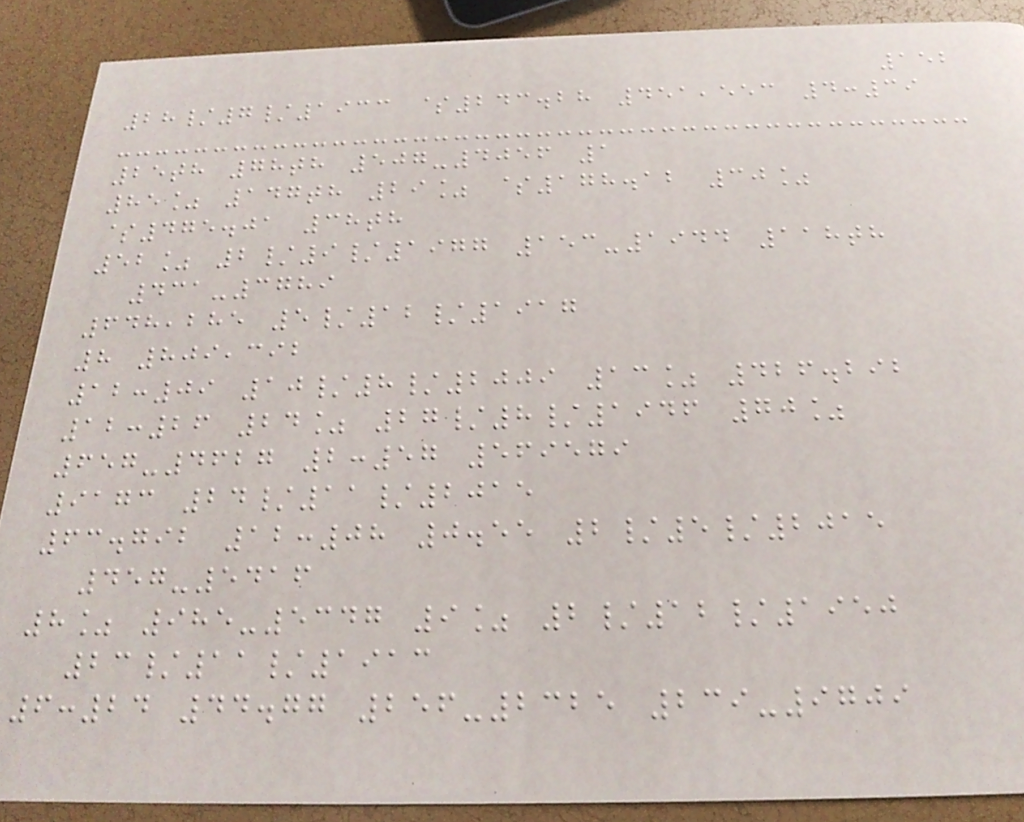152
28/7/1933 $243.28 451,553 4:39
25th 78th 507-4056 1
85% 147th 29% $178.12 30%
$475.01 38th
52% 2/9/1977 153-1944 118th
431-3789
648,285 5/12/1917
8 809,392
12:09 10/8/2009 13% 426.292
12:26 24% 27/8/1946 70%
657-4627 2:57 569579
9173 24/11/2015
63.792 12:08 0.55 2/5/2015
457-5416
8% 985-5347 9% 2/12/1950
23/11/1913
6:24 44.77 256-2325 239-9709
